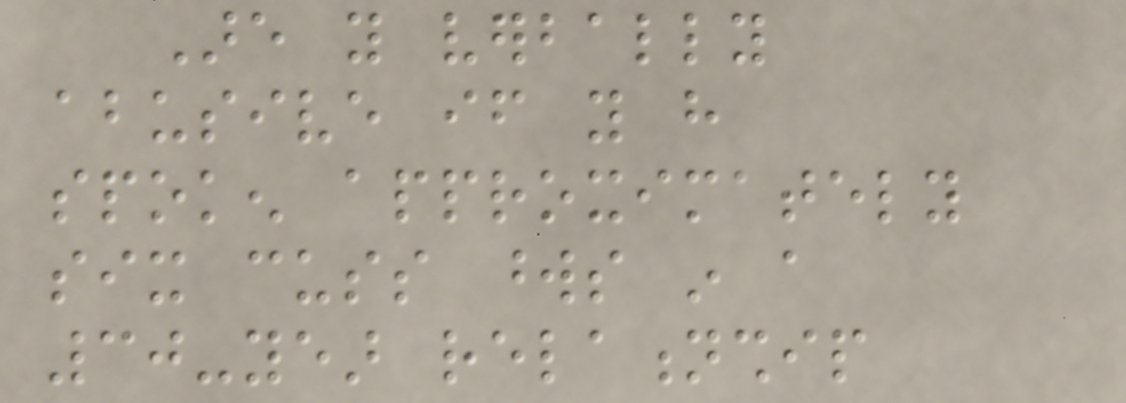Are you verbally
abusive if you have
spoken approximately
six cuss words in a
30-year relationship
